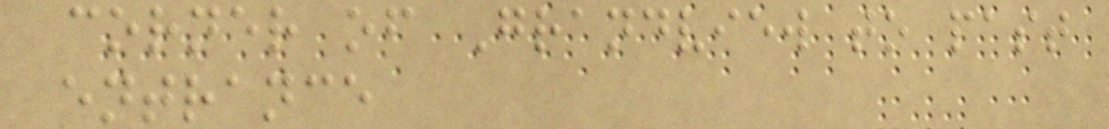corner of Grandview to past
entrance
